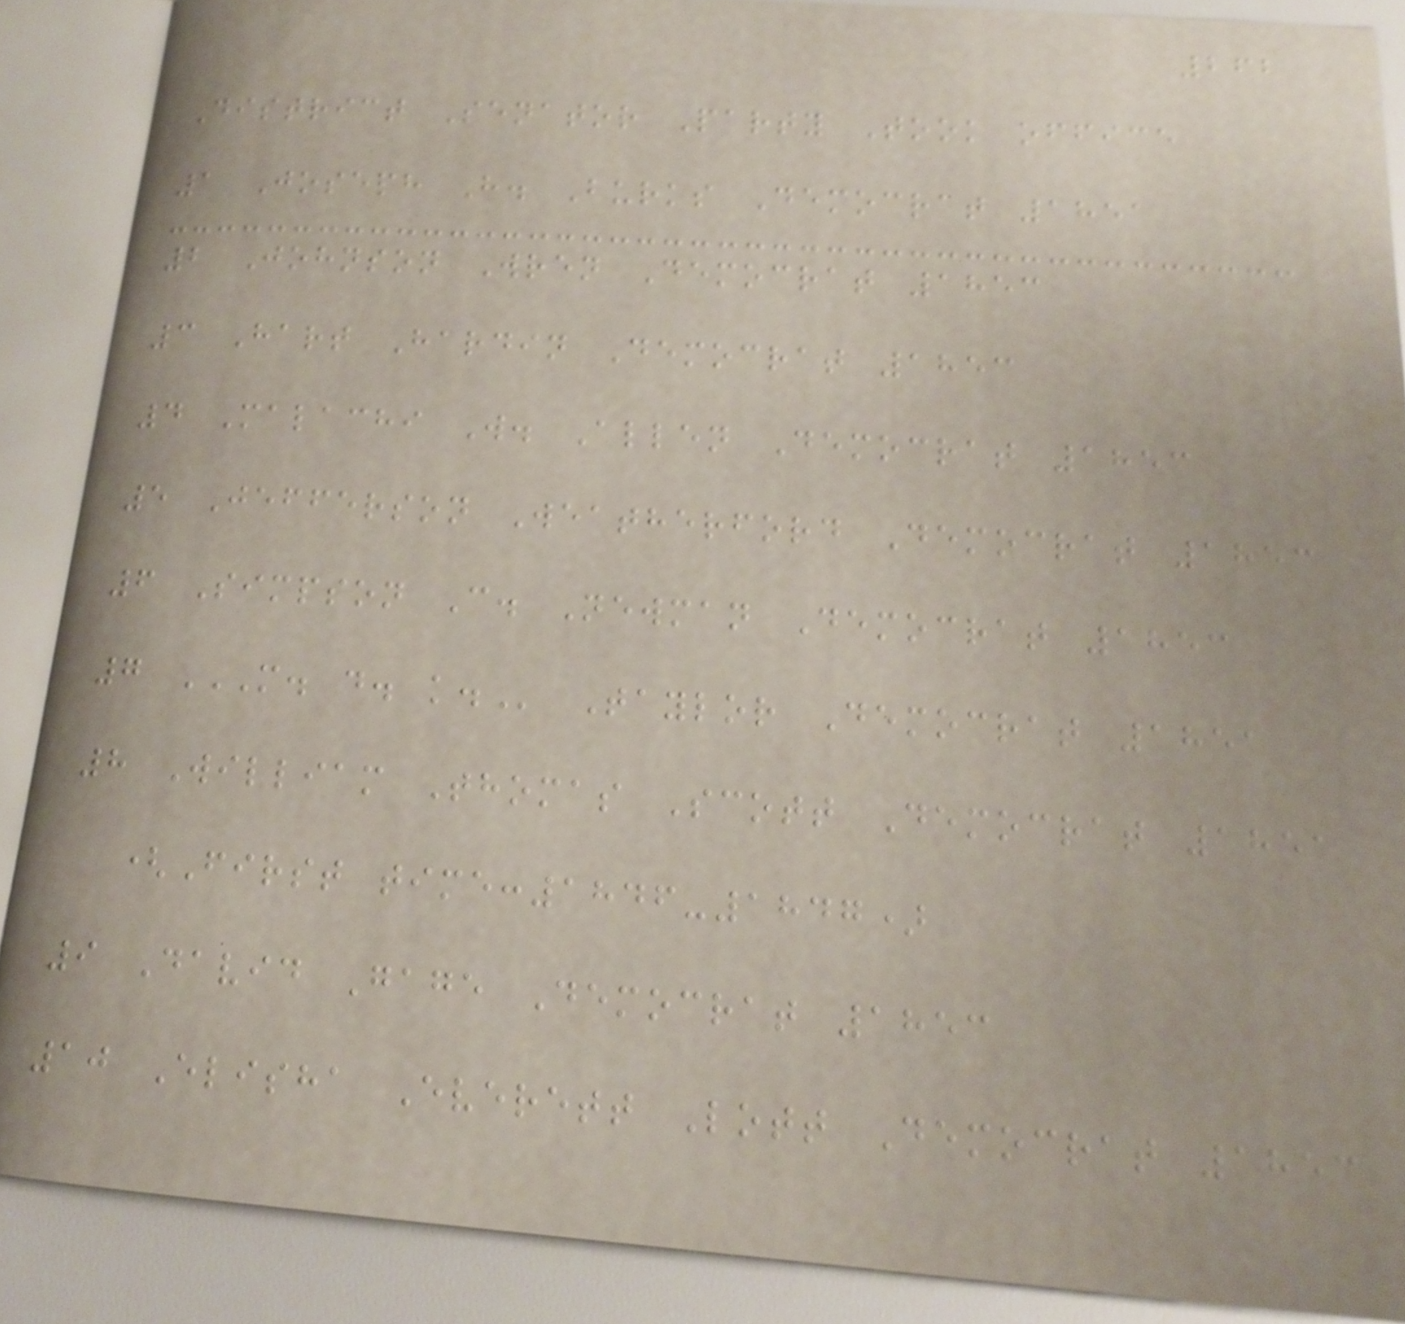262
District Senator Party Took office
1 Joseph H. Burks Democrat 1851
2 Johnson Wren Democrat 1853
3 Hart Hardin Democrat 1853
4 Malachi W. Allen Democrat 1853
5 Jefferson Weatherford Democrat 1853
6 Simpson C. Newman Democrat 1853
7 M. D. K. Taylor Democrat 1851
8 William Thomas Scott Democrat 1851
(First time:1846-1847)
9 David Gage Democrat 1853
10 Elisha Everett Lott Democrat 1853
